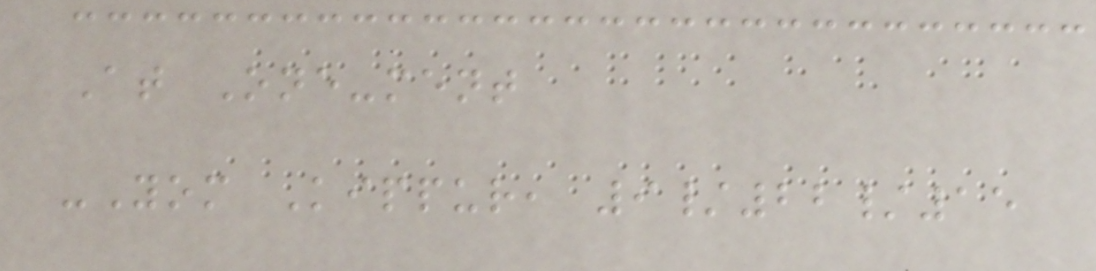At One-ment
-Yom Kippur, 9/22/15
